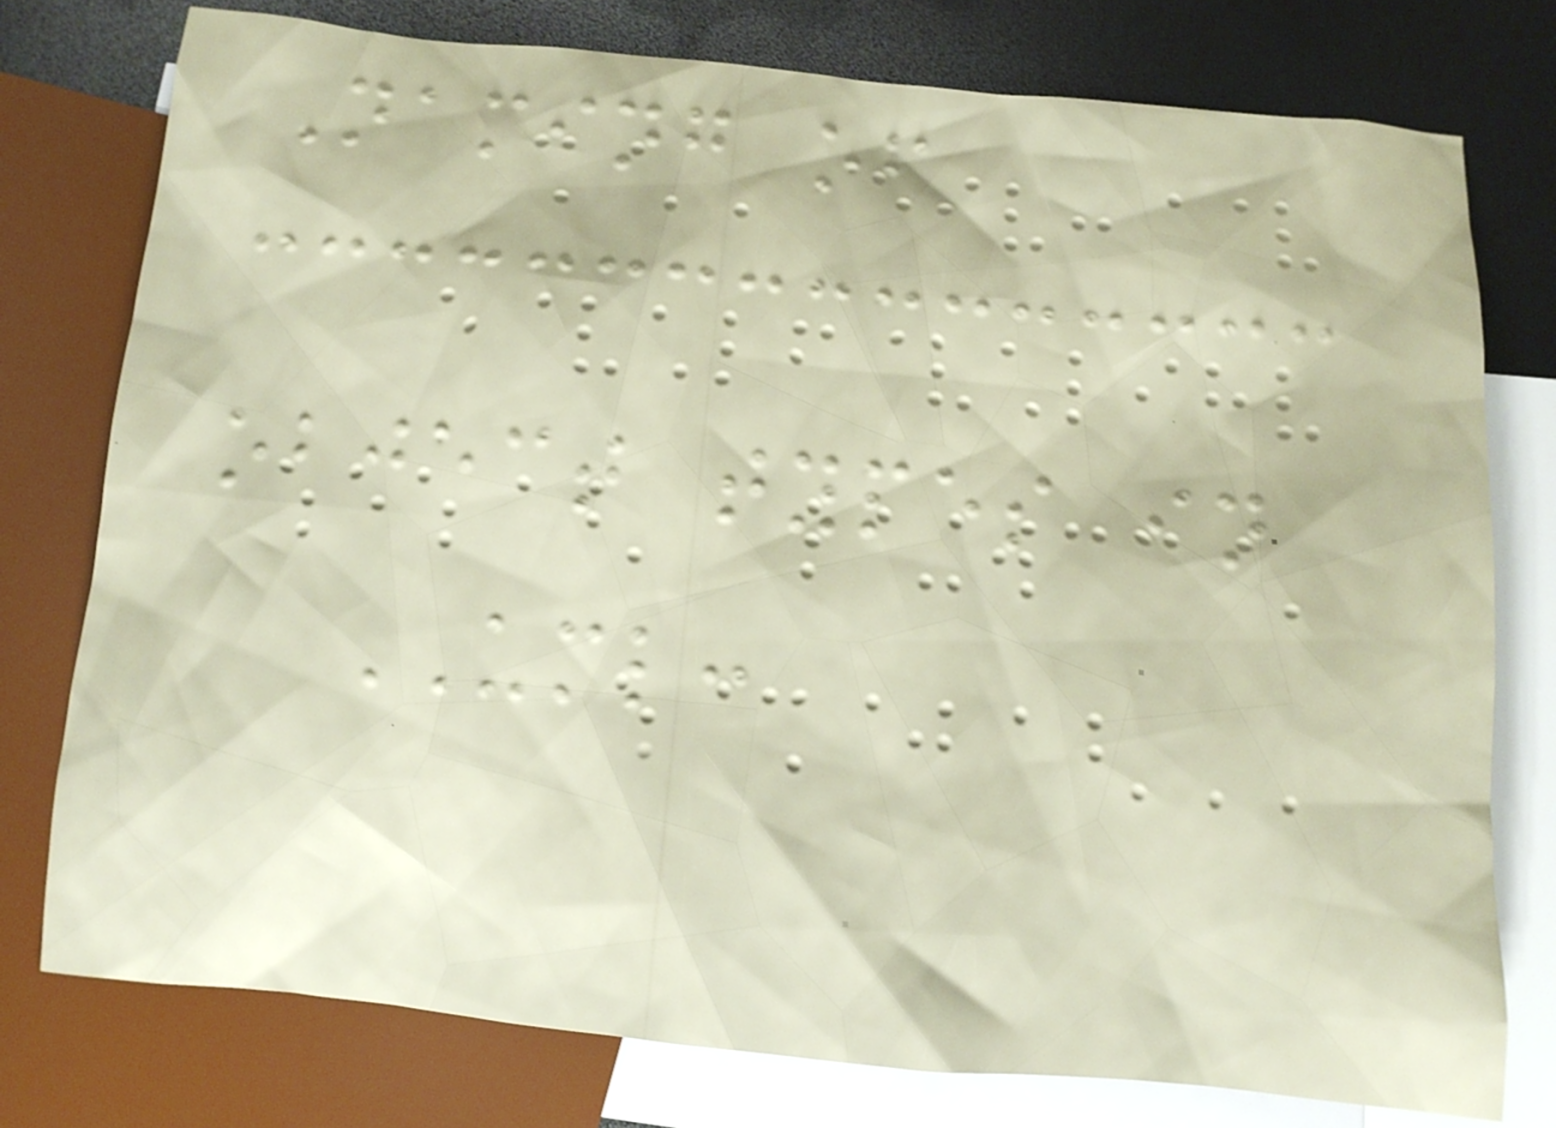Naming of
object types in
UML:
